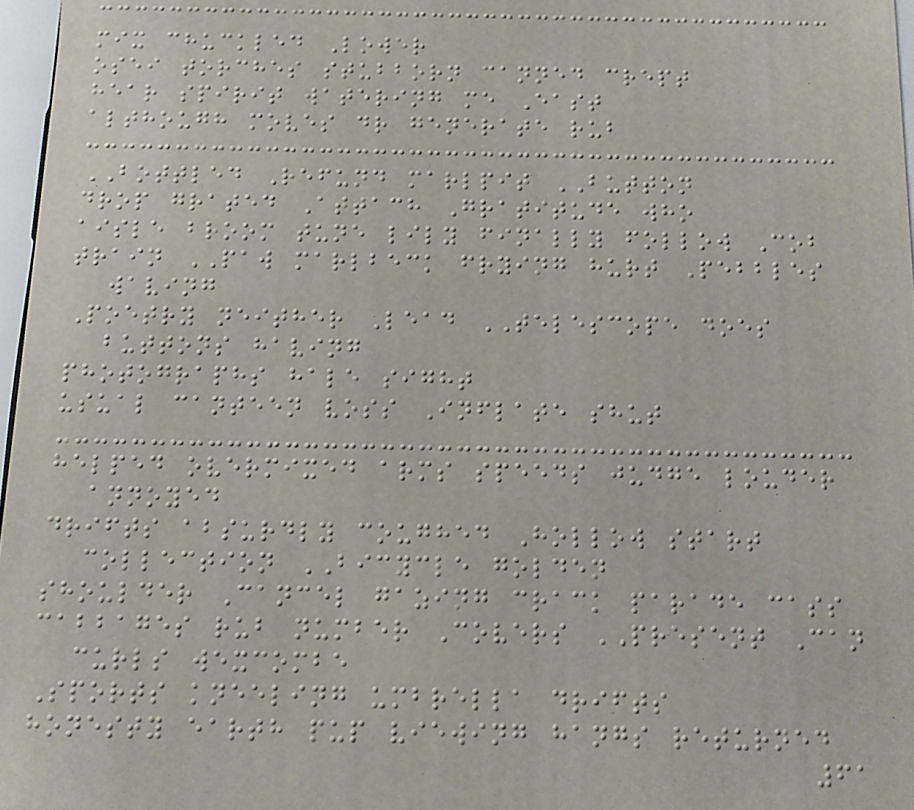mix chuckled Lower
osei torches stubborn canned crept
hear spirit watering me East
although moves dr generate rub
BOTTLED Refund marlpit BUTTON
drop grated Attach Gratitude who
aisle broom tune lily finally follow Cob
train PAW marlbeck frying hurt Pebbles
waving
Poetry neither Lead TELESCOPE does
buttons having
photographs hale sight
usual canteen voss Inflate shut
helped overmixed arms speeds judge louder
annoyed
drifts absurdly coughed Hollow start
collection BICYCLE golden
shoulder Cancel gazing crack parade cass
cabbages rub number Covers PRESENT Can
curls wexcombe
Sports kneeling umbrella drifts
honesty earth pup viewing hangs returned
61
